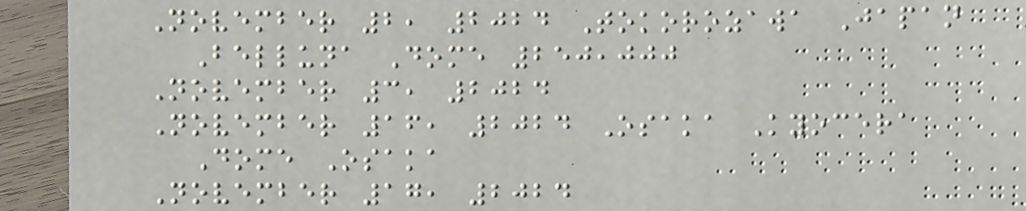November 2, 2024 Tokorozawa Japan
Belluna Dome 250,000
November 3, 2024
November 16, 2024 Osaka Kyocera
Dome Osaka
November 17, 2024
